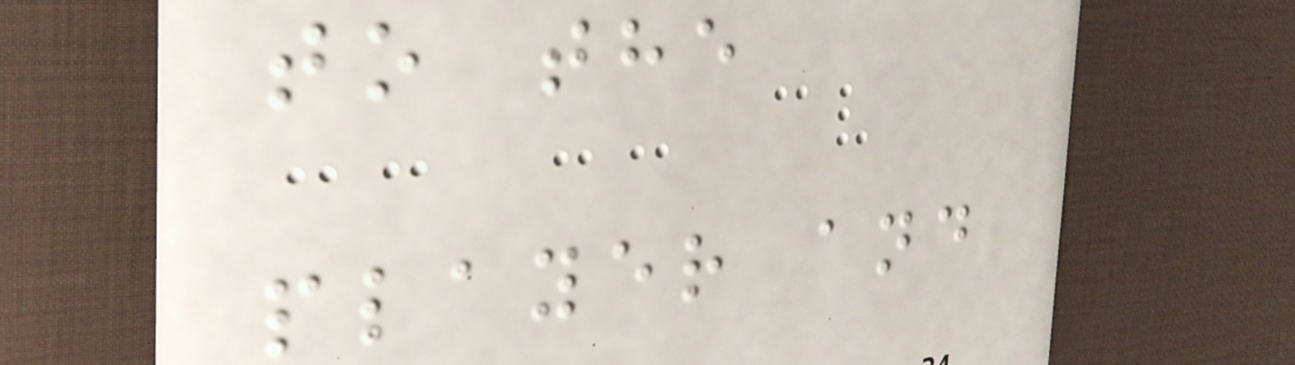to the
player and
